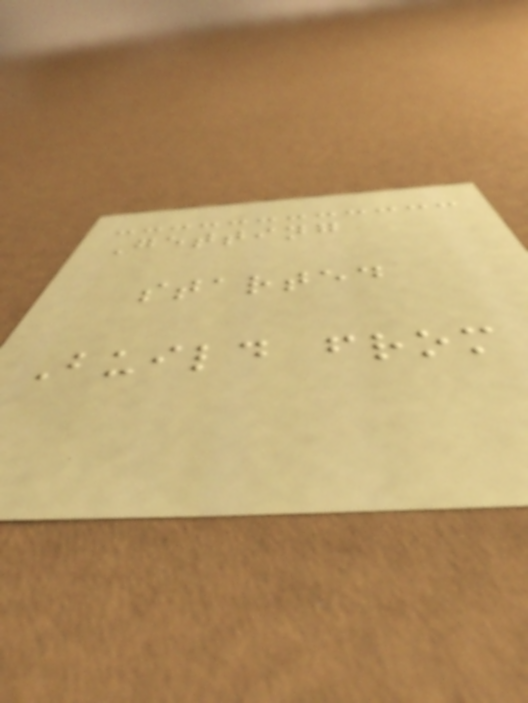Getting
started
Build from
